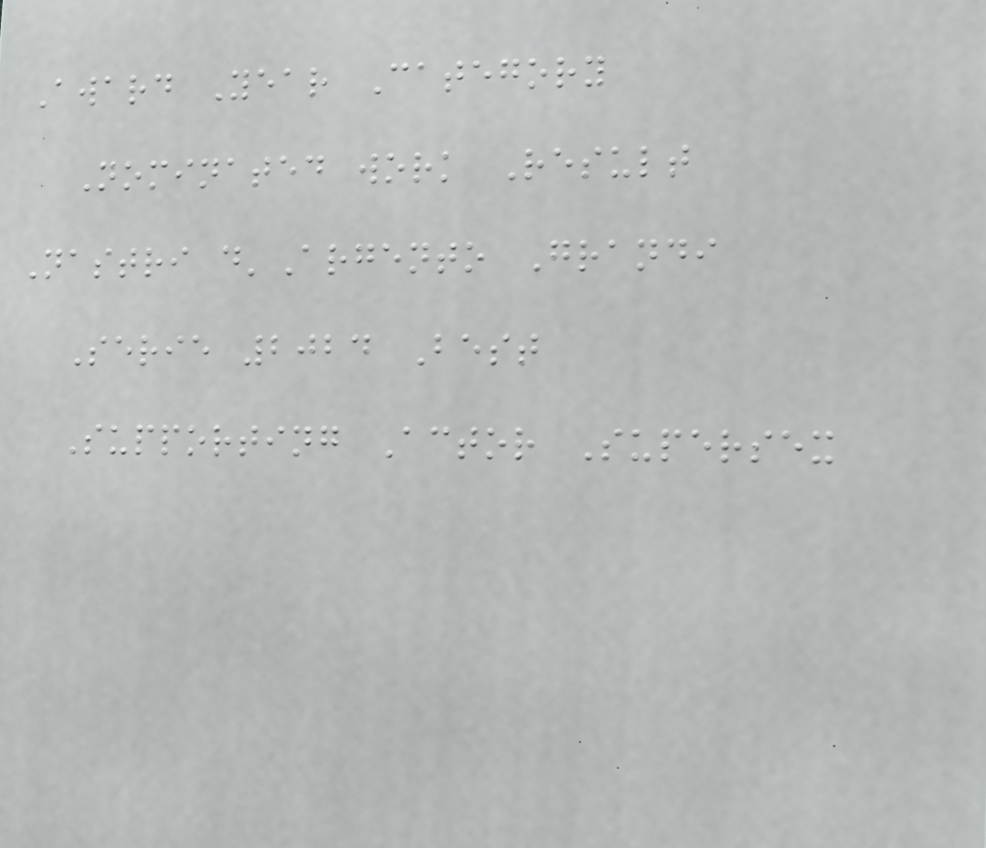Award Year Category
Nominated work Result
Nastri d'Argento Grandi
Serie 2024 Best
Supporting Actor Supersex
